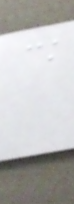ck
